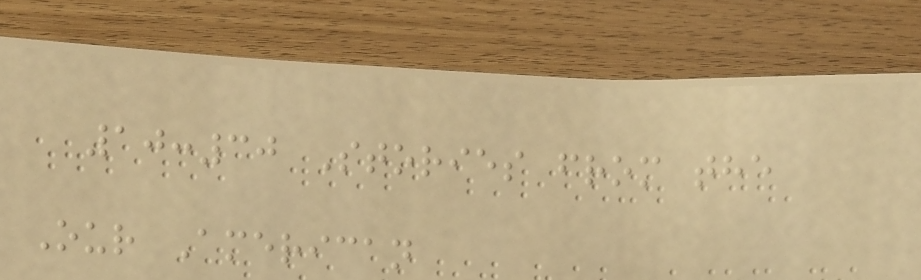10:30 Stories from the
Our American
